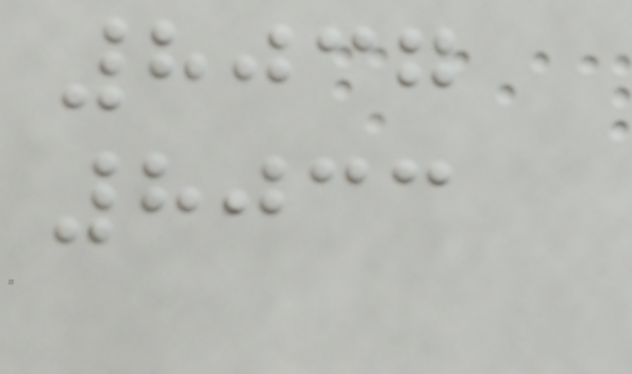8037
8033
